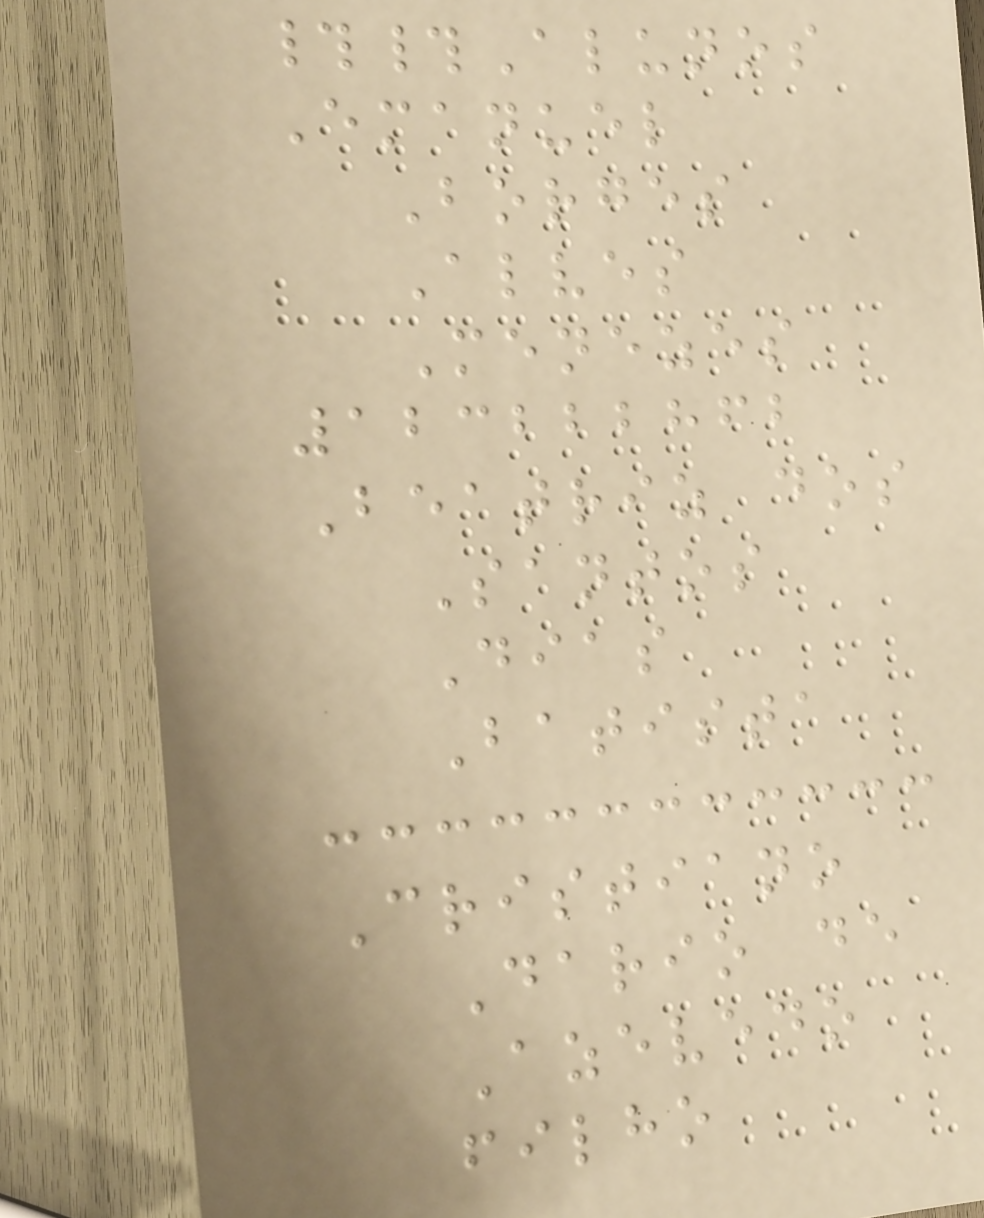##Alunos
Emanuel
Borges
Alves
Menezes
123222862
Beatriz dos
Santos
Dias
Batista
Cristiano
Dario de
Azevedo
filho
